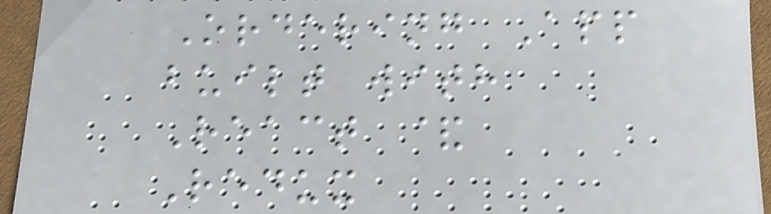Ordering App
built with
React &
Redux
